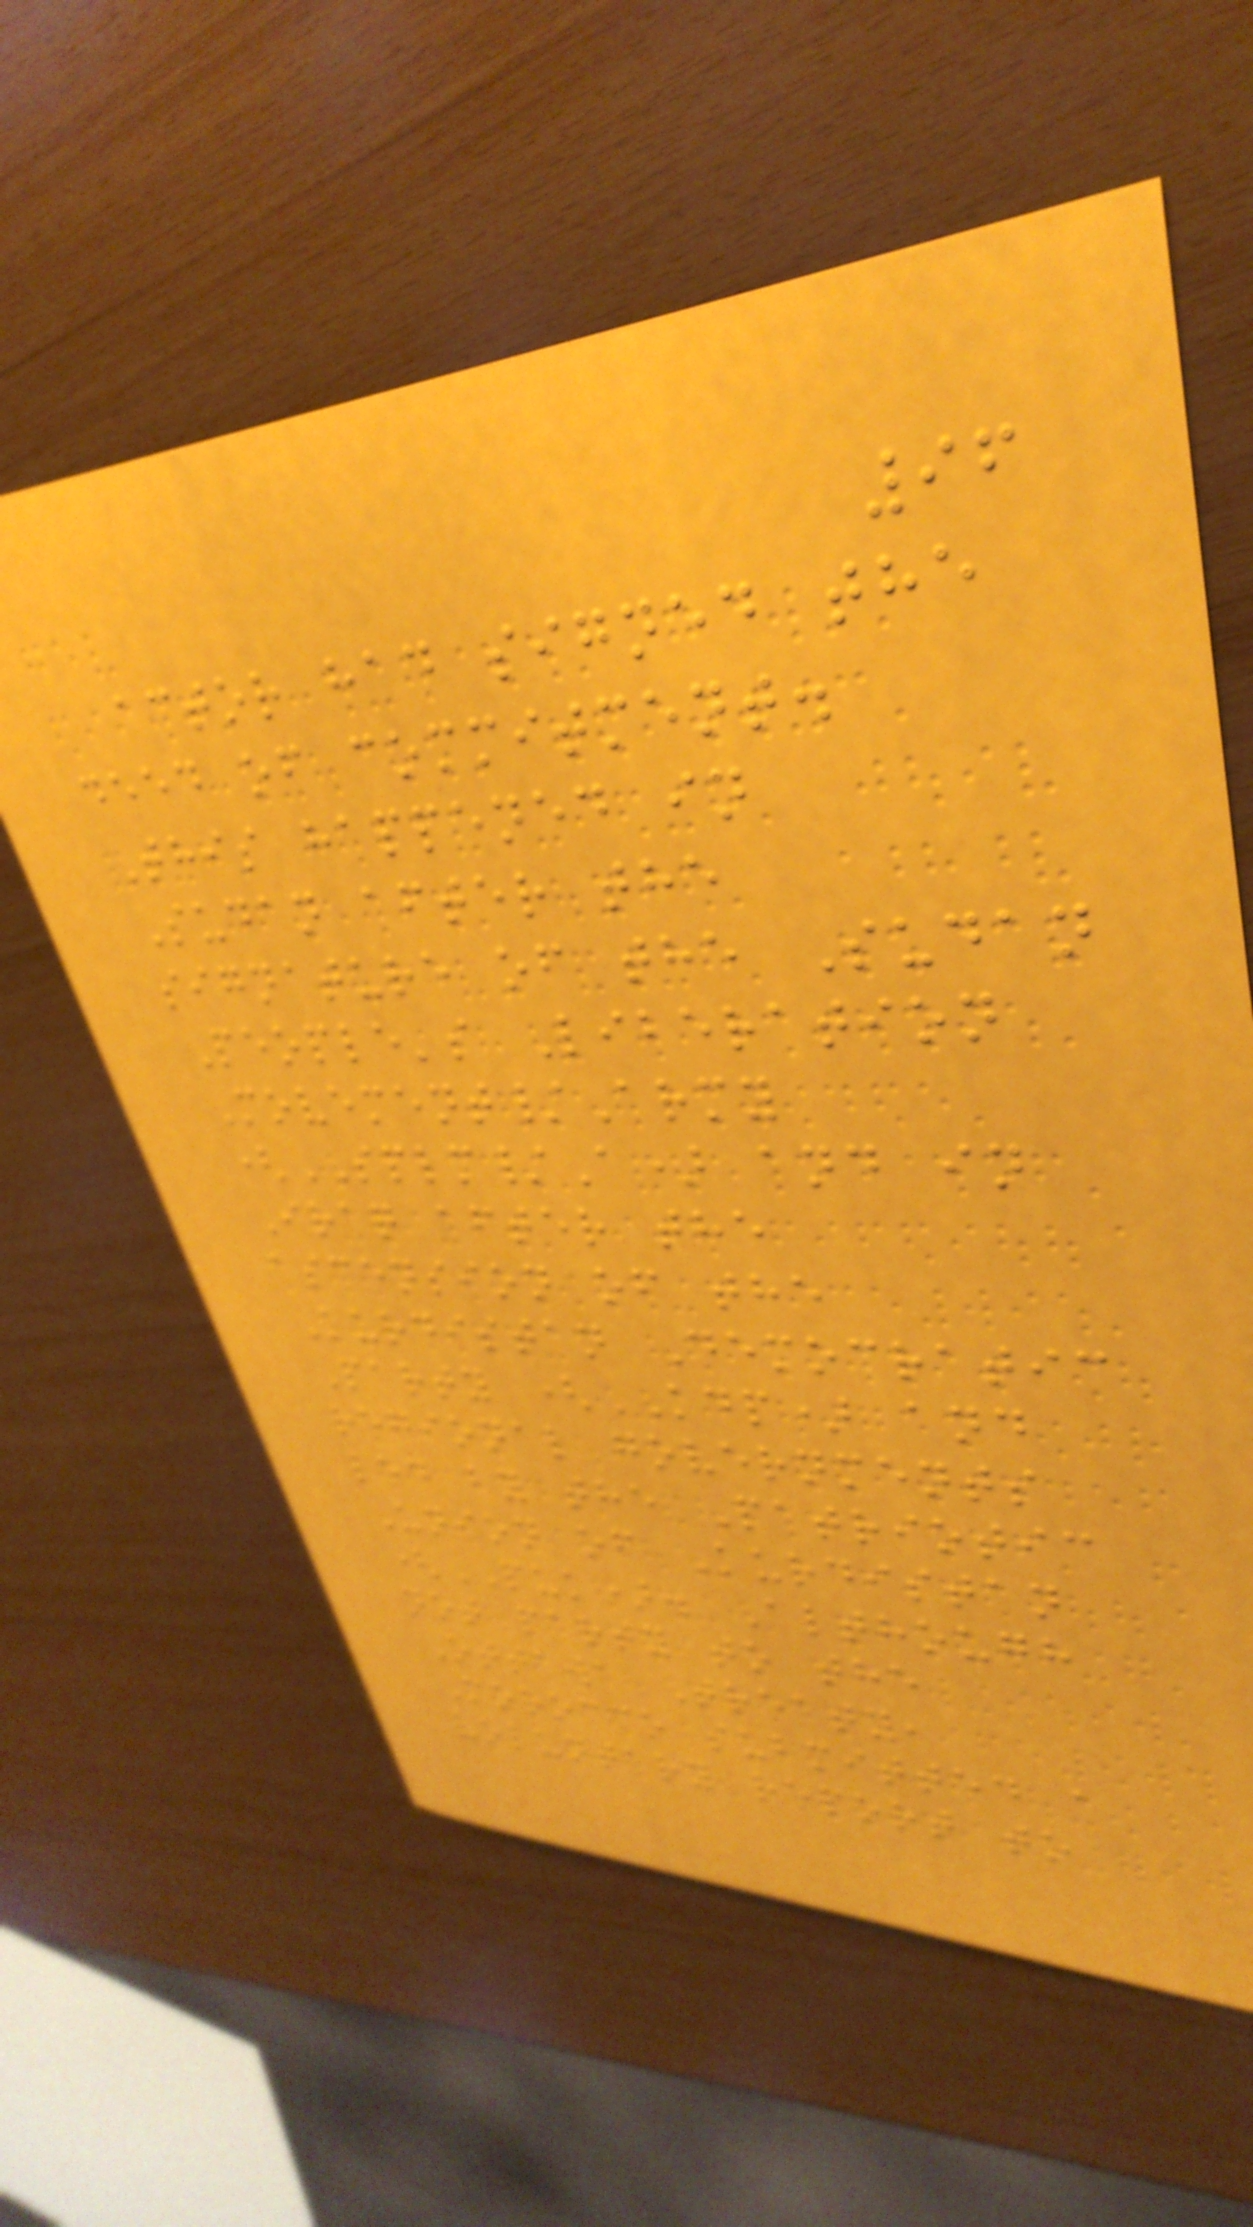96
actor had signed the
deed of commitment.
This happened in
Sudan after the
signature of the Sudan
People's Liberation
Movement/Army
(SPLM/A) and in
Iraq after the
ascension of the
Kurdistan Democratic
Party (KDP) and
regional governments
led by the Patriotic
Union of Kurdistan
(PUK). Although
not party to the
Ottawa Treaty,
Morocco submitted a
voluntary report to
